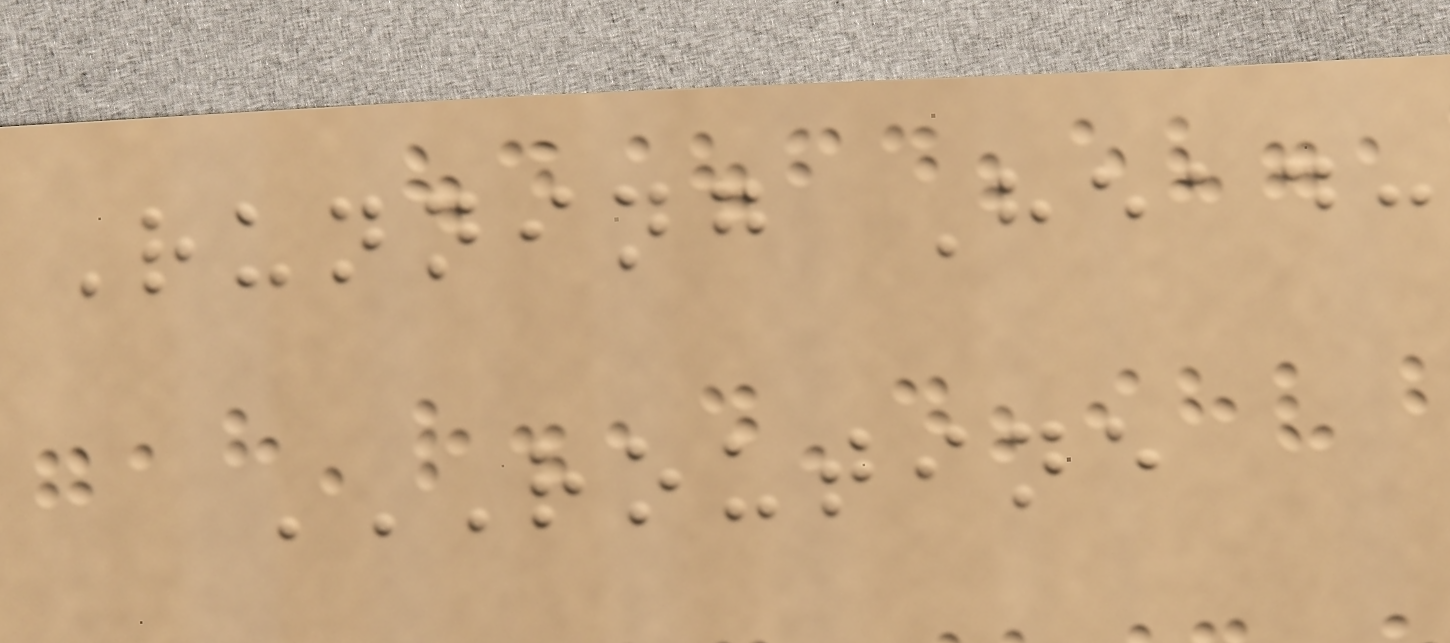Running Head:
ROUTINE
